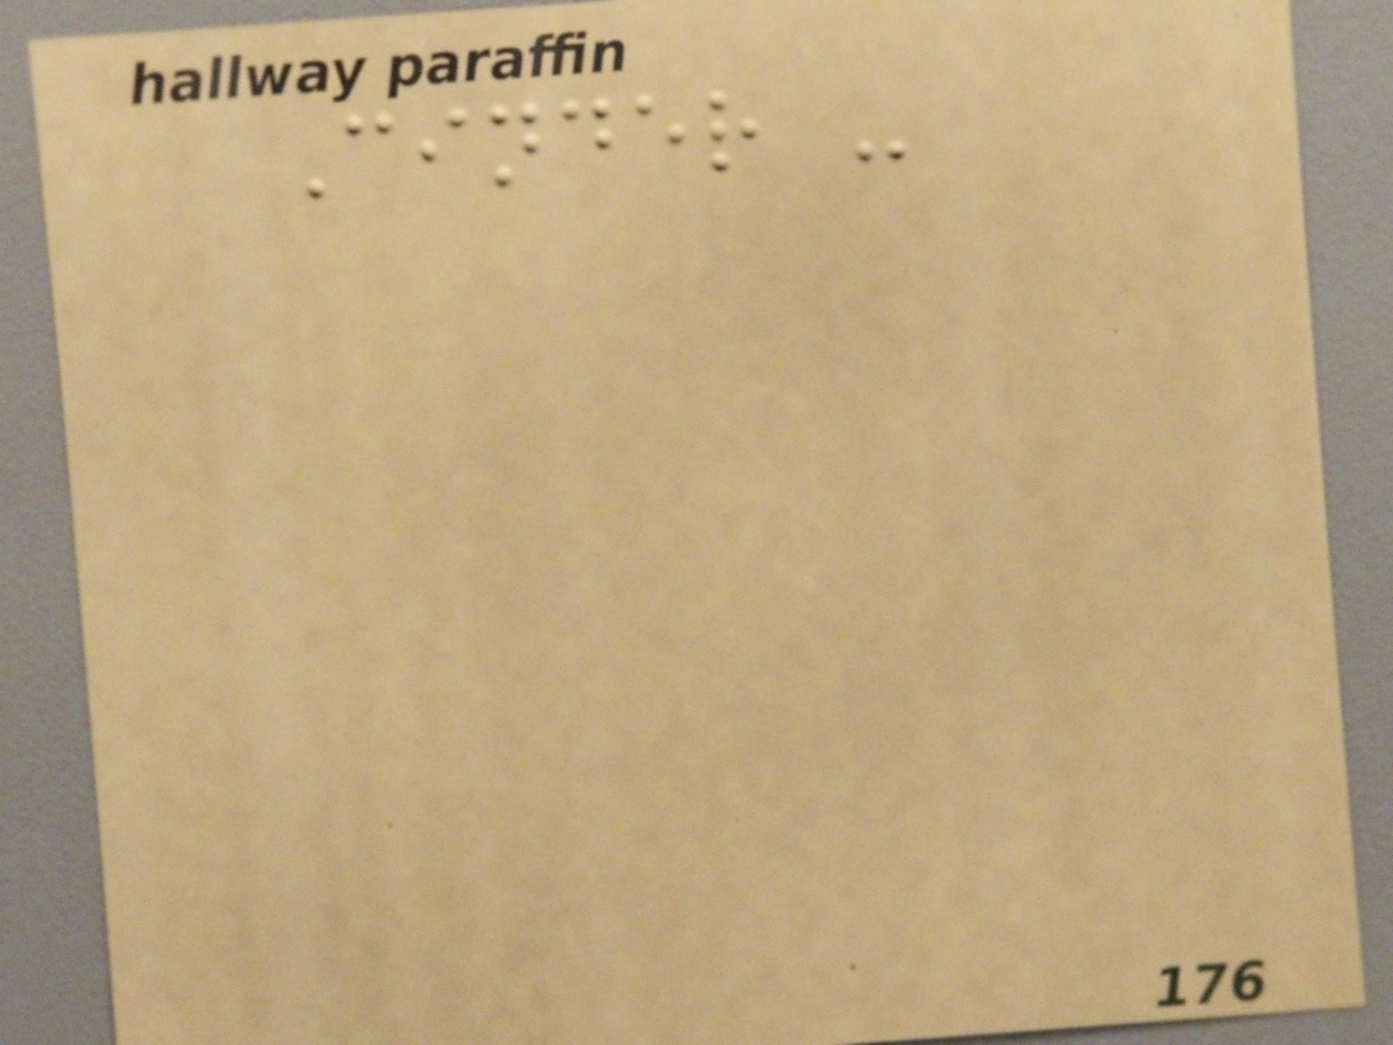Cinder -
